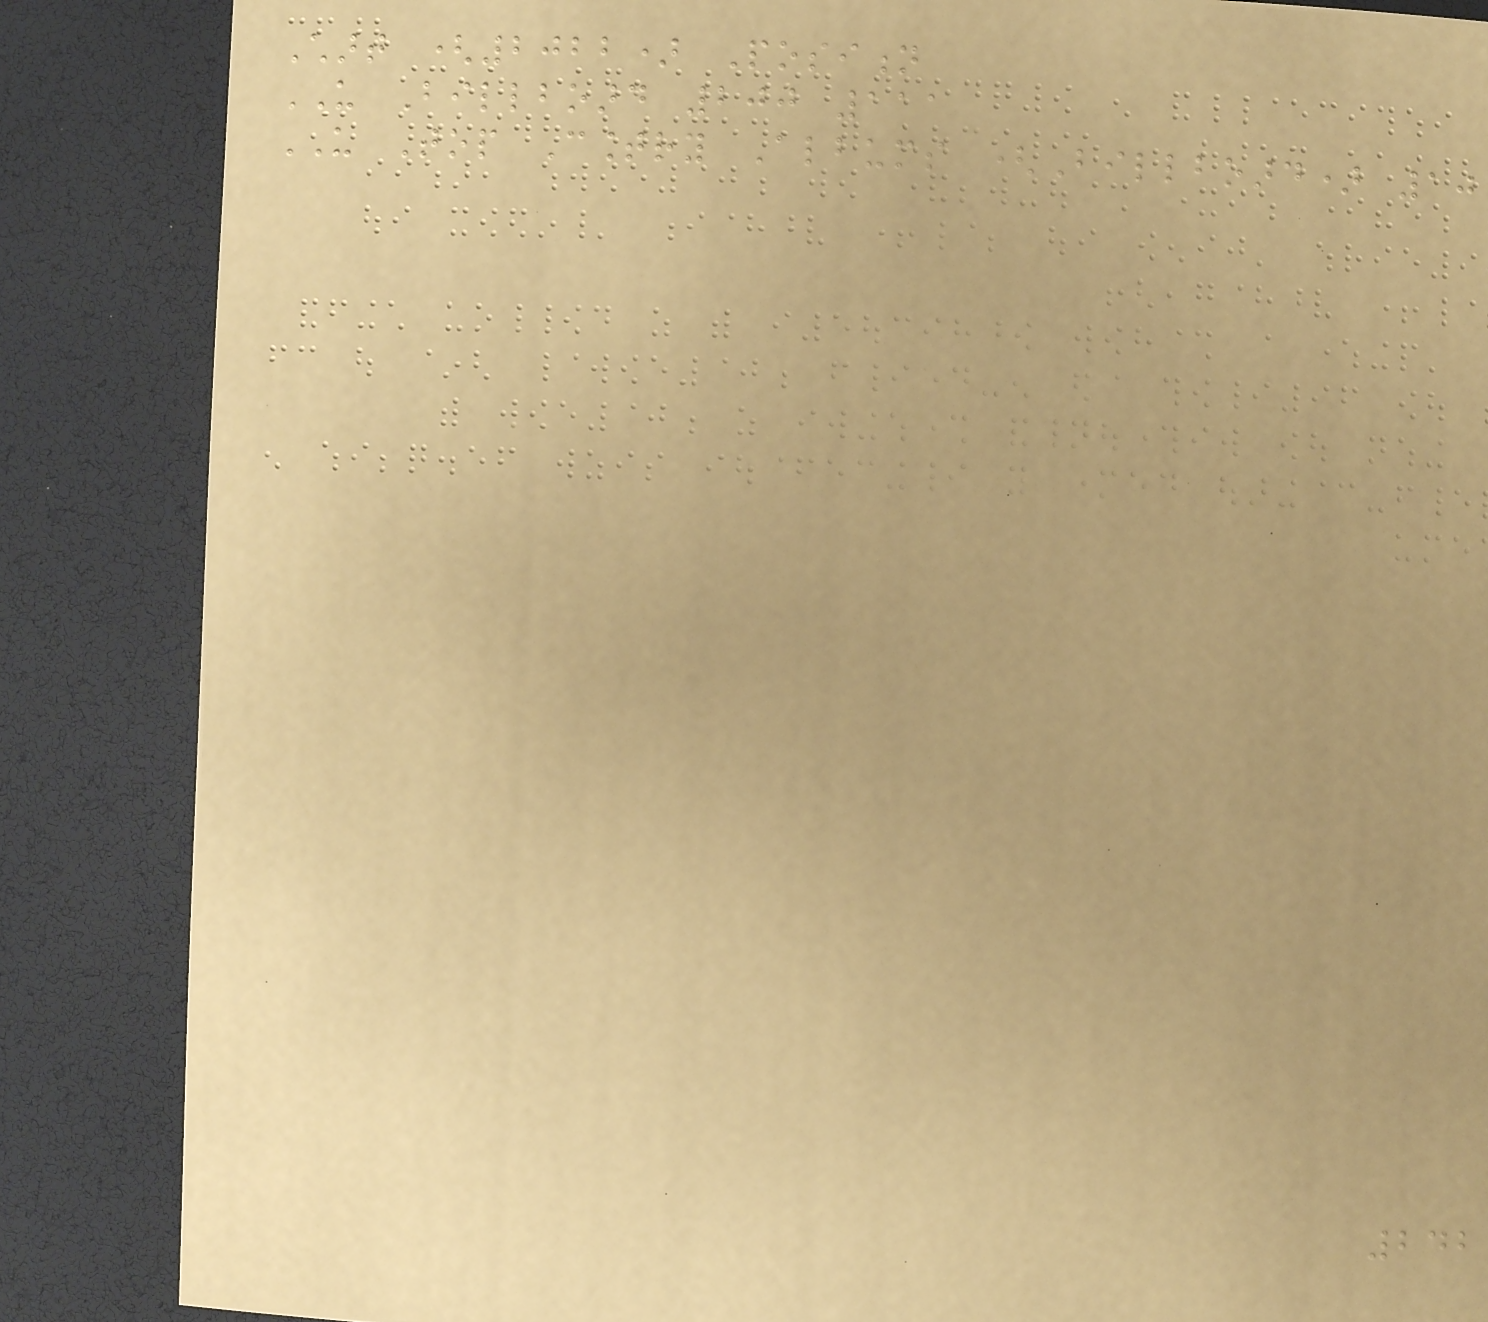Chart (2022) Position
US Billboard 200 111
US Top Country Albums (Billboard) 10
242
